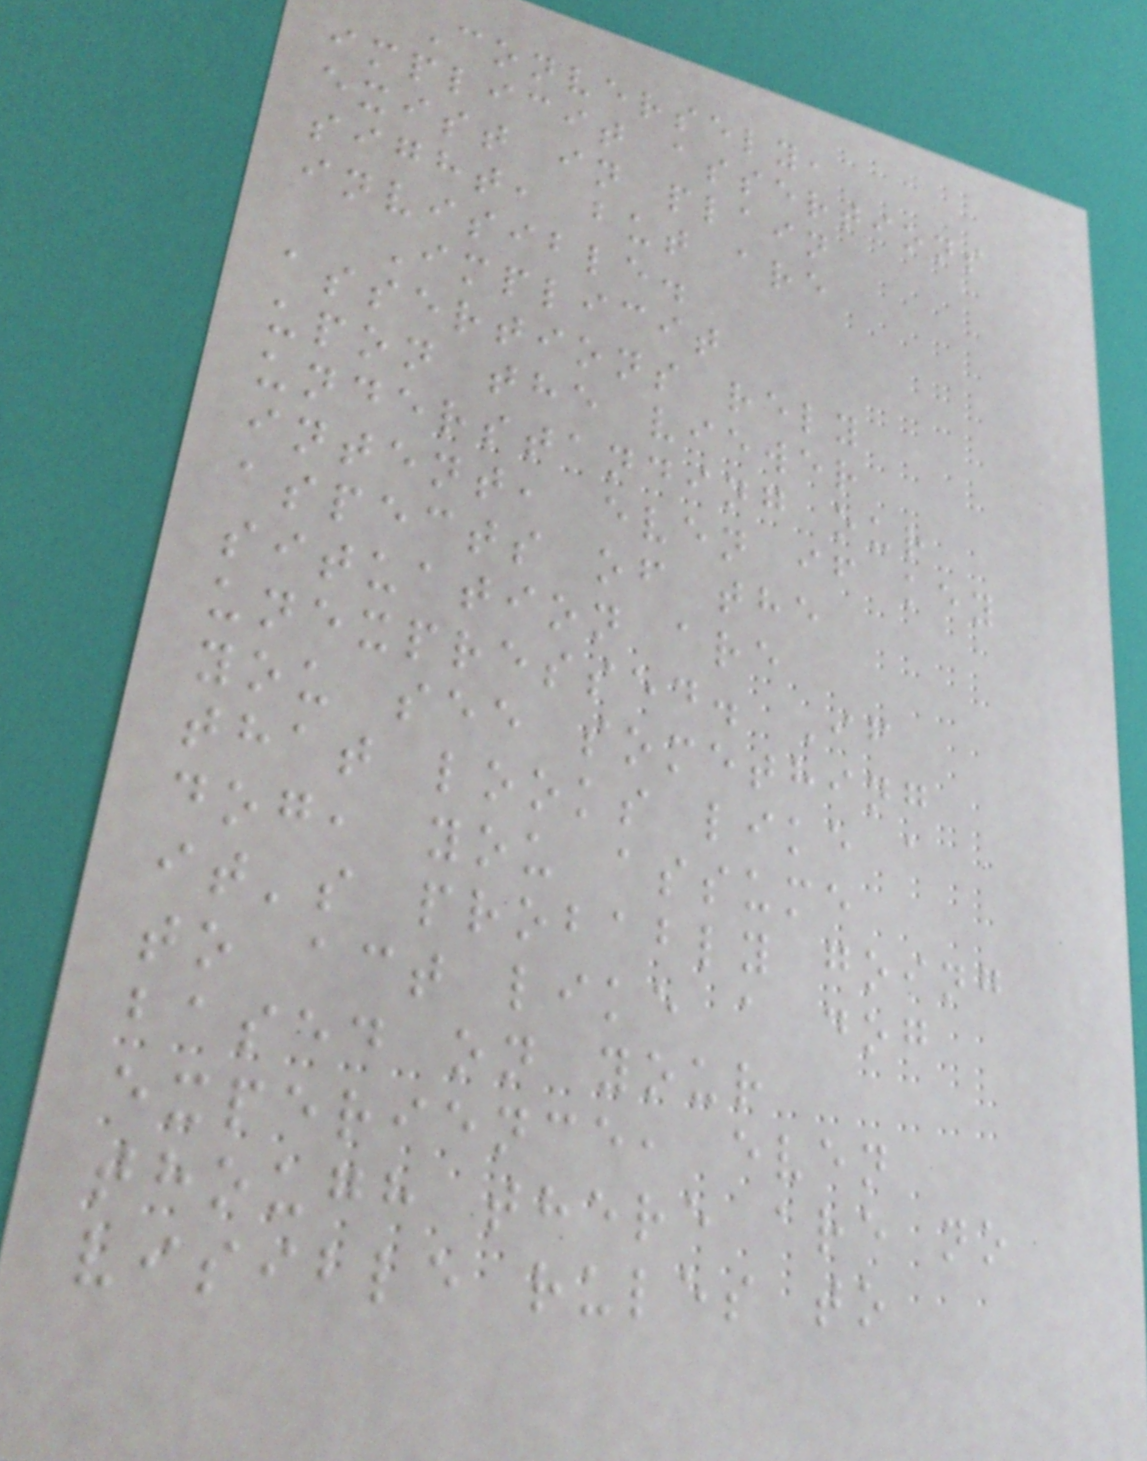Conversely,
implicit assertions
exist in plain
sight, but are
invisible.
Implicit
assertions rely
upon the viewer
understanding our
intent, even if key
aspects of the
situation are
unexpressed. If
you see something
that looks like a
dog, you assume
it's probably going
to act like a dog
based on your
experience, even
though there are no
visible rules to
